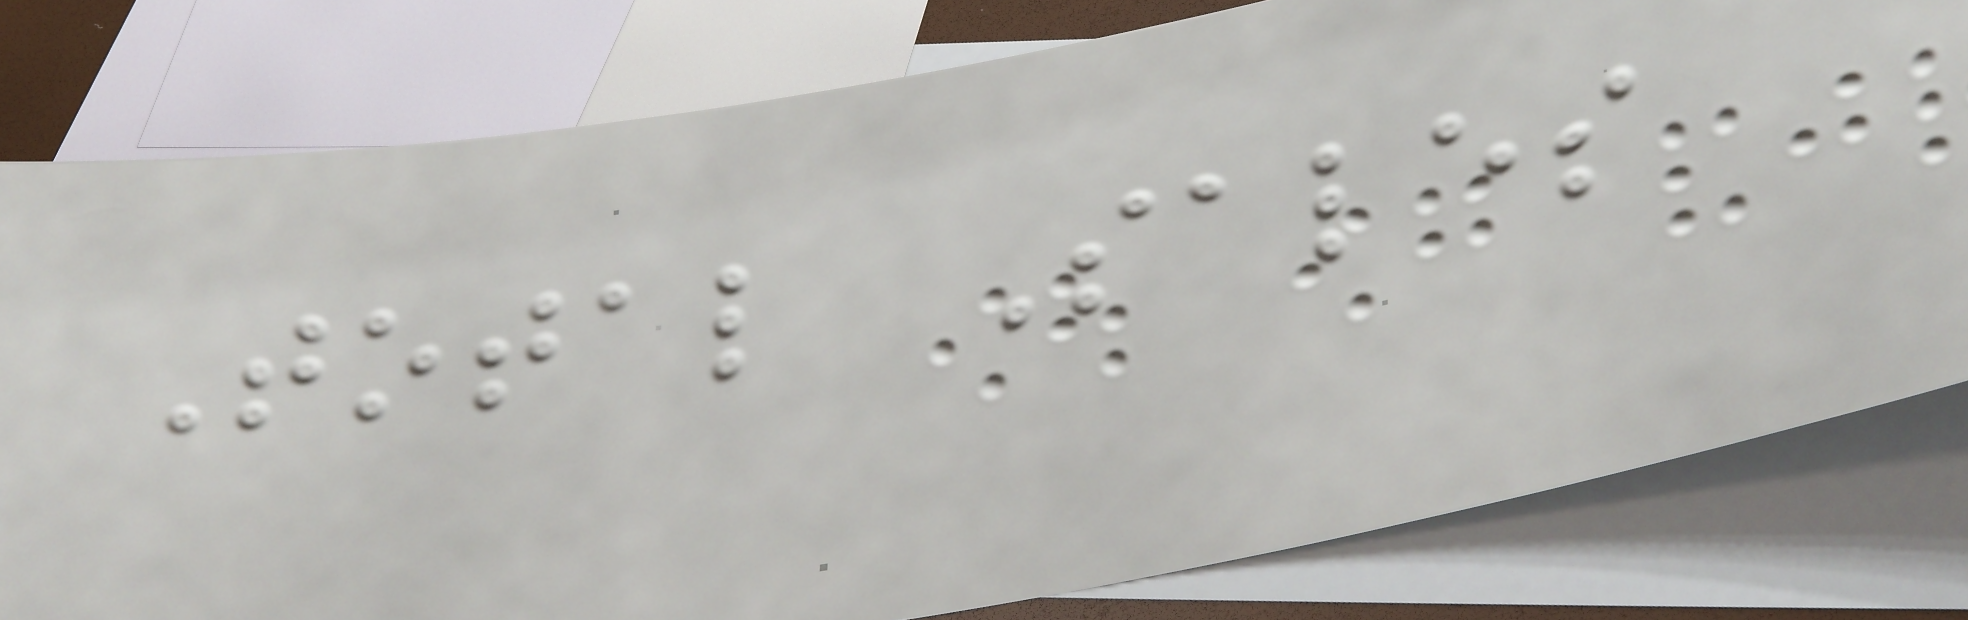Total Sales
